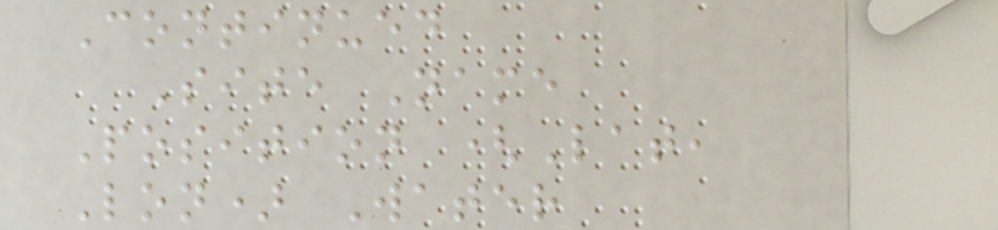Continued
Site Name
Position (Lat,
Lon) Water
